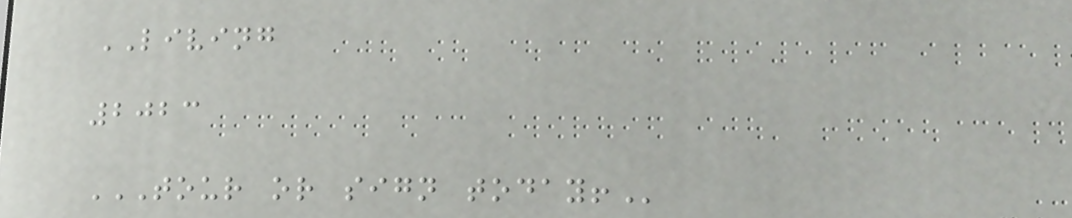LIVING
2023
TOUR OR SIGN TODAY!
